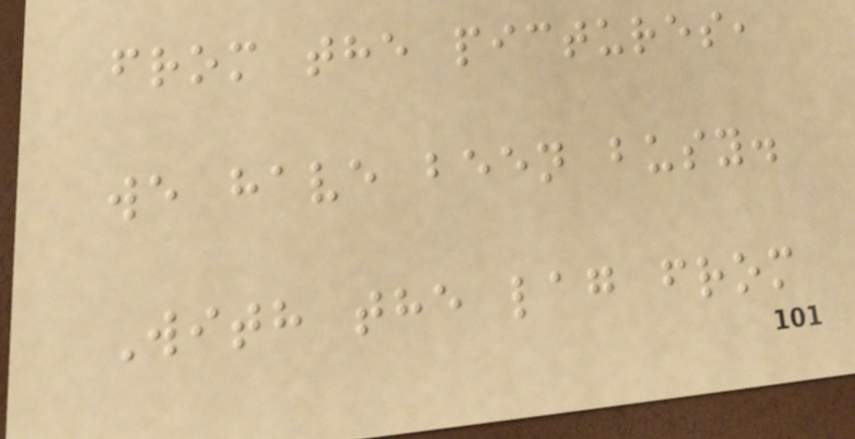from the pictures,
we have been busy.
With the lag from
